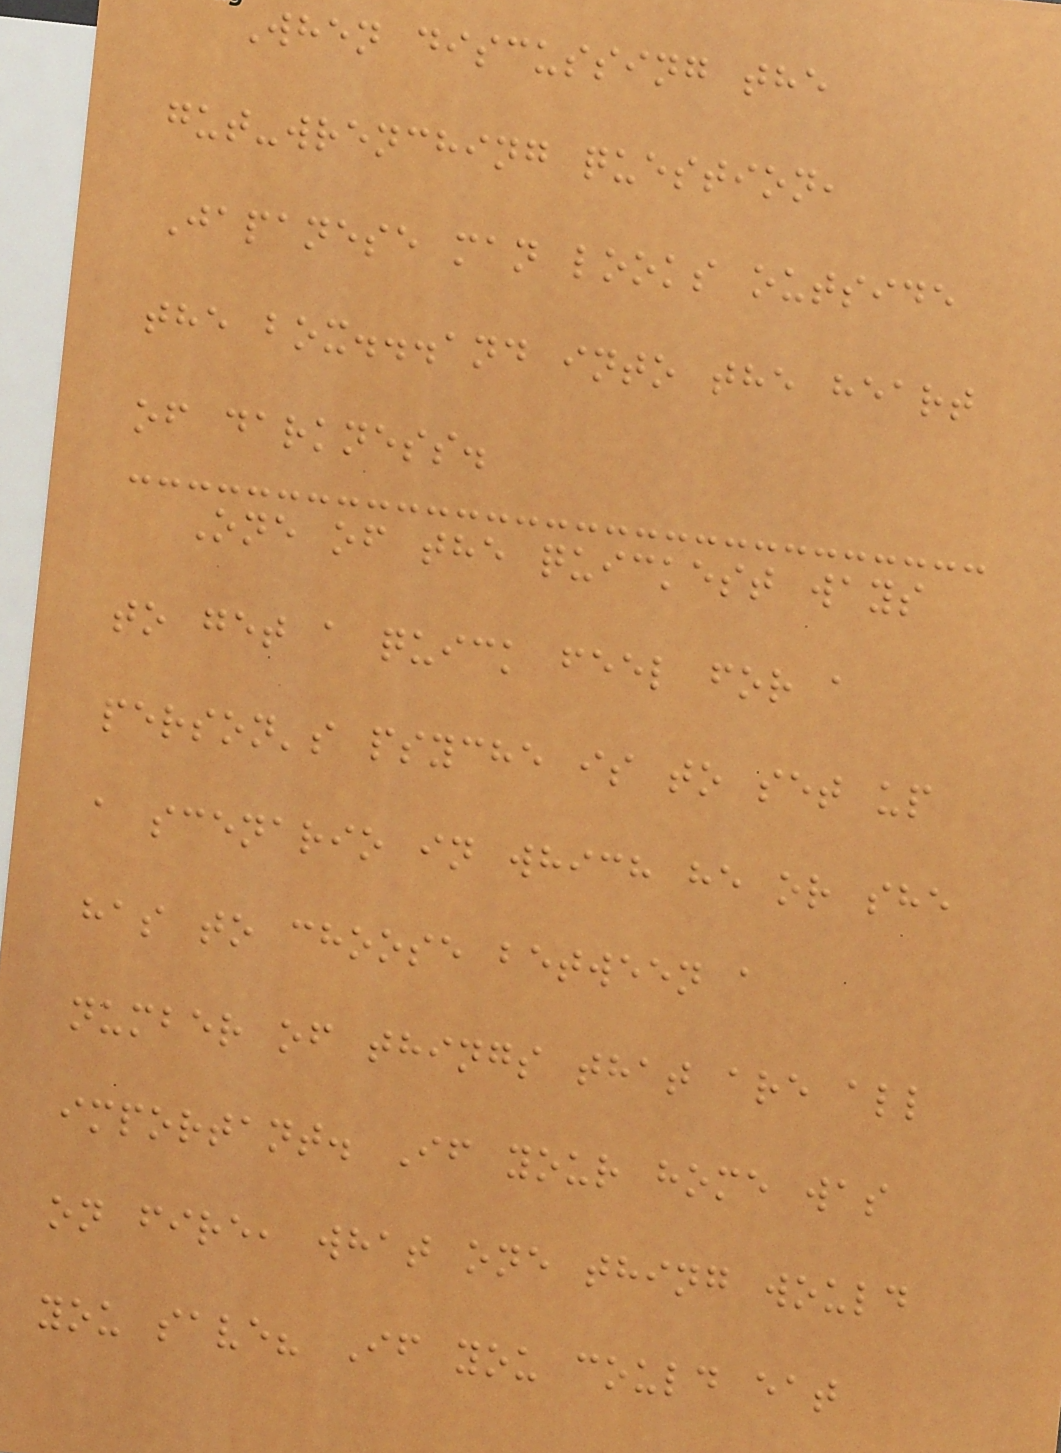When discussing the
gut-wrenching question,
Japanese man looks outside
the box...and into the heart
of darkness.
One of the quickest ways
to get a quick feel for a
person's psyche is to set up
a scenario in which he or she
has to choose between a
number of things that are all
important. If your home was
on fire, what one thing would
you save? If you could eat
